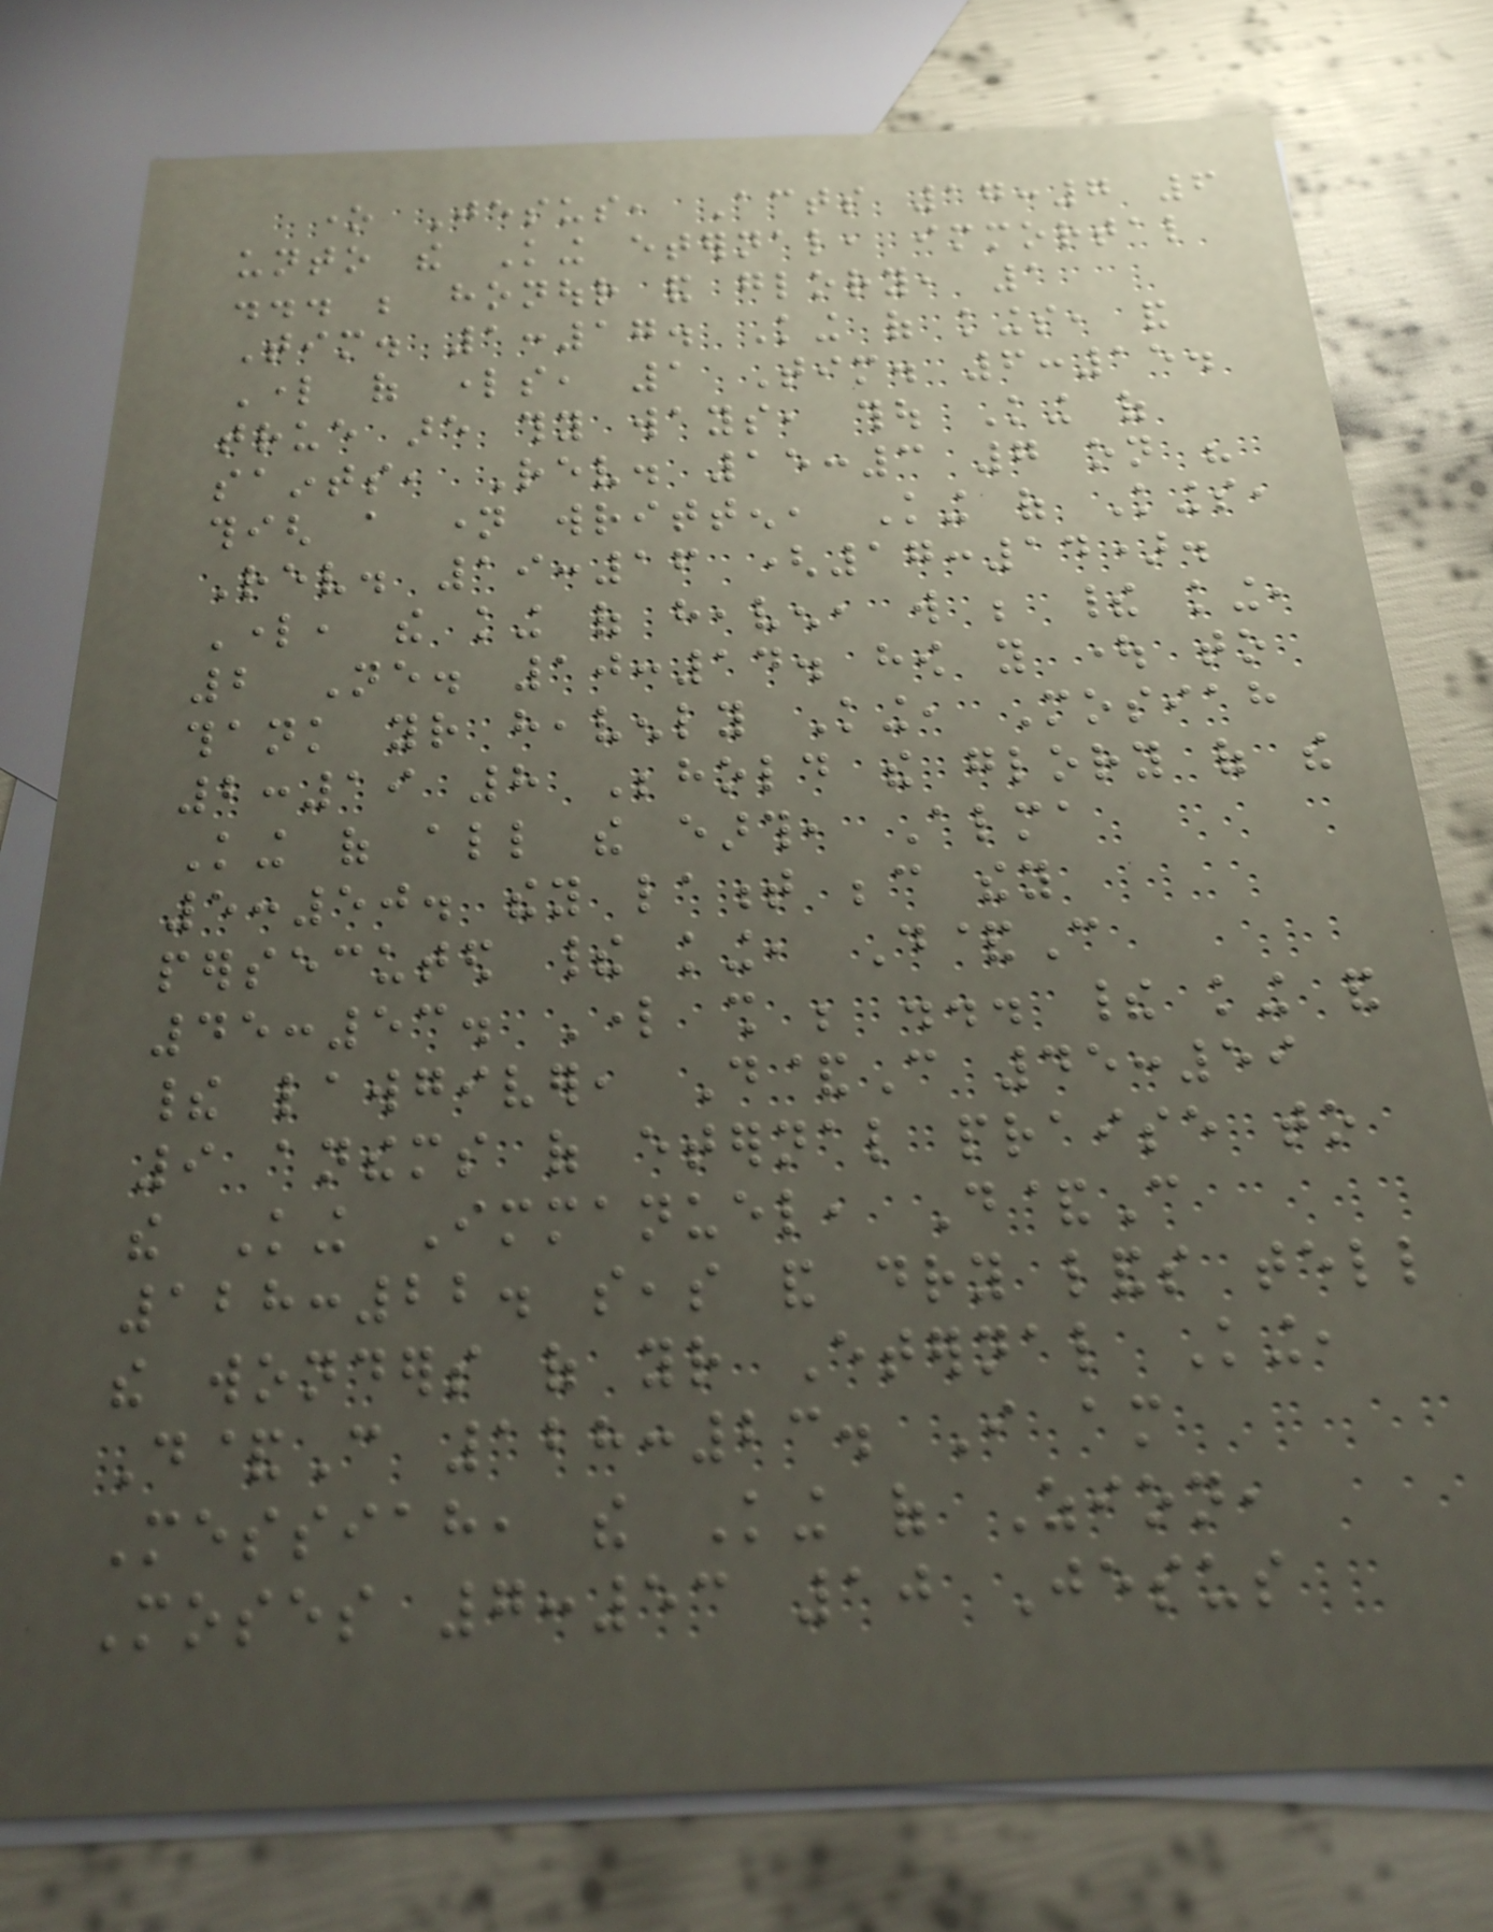one Jesus, Acts 17:7 6
unto the King eternal, immortal
... be honour and glory, 1
Tim. 1:17. King of kings, and
Lord of lords, 1 Tim. 6:15.
true are thy ways, thou King of
saints, Rev. 15:3 7 on his
thigh a name written, King of Kings,
Rev. 19:16 (17:14).
Lord, the king of heaven, will be their king,
2 Ne. 10:14. how you ought to
thank your heavenly King, Mosiah
2:19 8 Behold the glory of the
King of all the earth, Alma
5:50. they lament because they
persecuted their king, D&C
45:53. Lord shall be ... their king and
their lawgiver, D&C 45:59
9 anthems of eternal praise to
the King Immanuel, D&C
128:22. seas and dry lands tell
the wonders of your Eternal King,
D&C 128:23. I am
Messiah, the King of Zion,
Moses 7:53 10 Jesus
